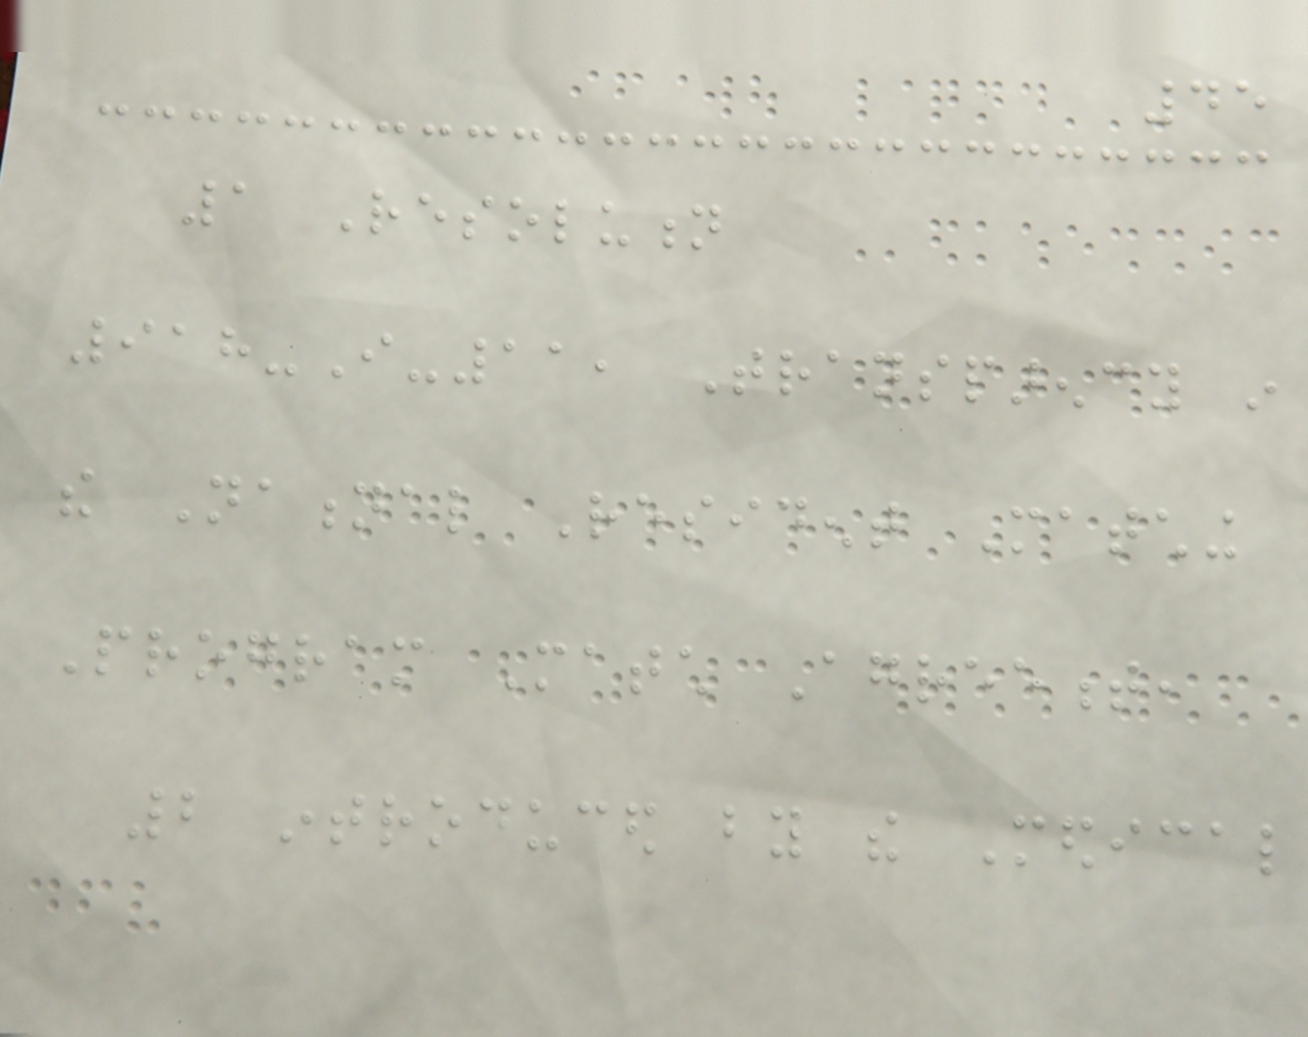45
1 Resolution
918-I-11, Transparency in
the National Resident Matching
Program Match Agreement,
2 introduced by the Medical
